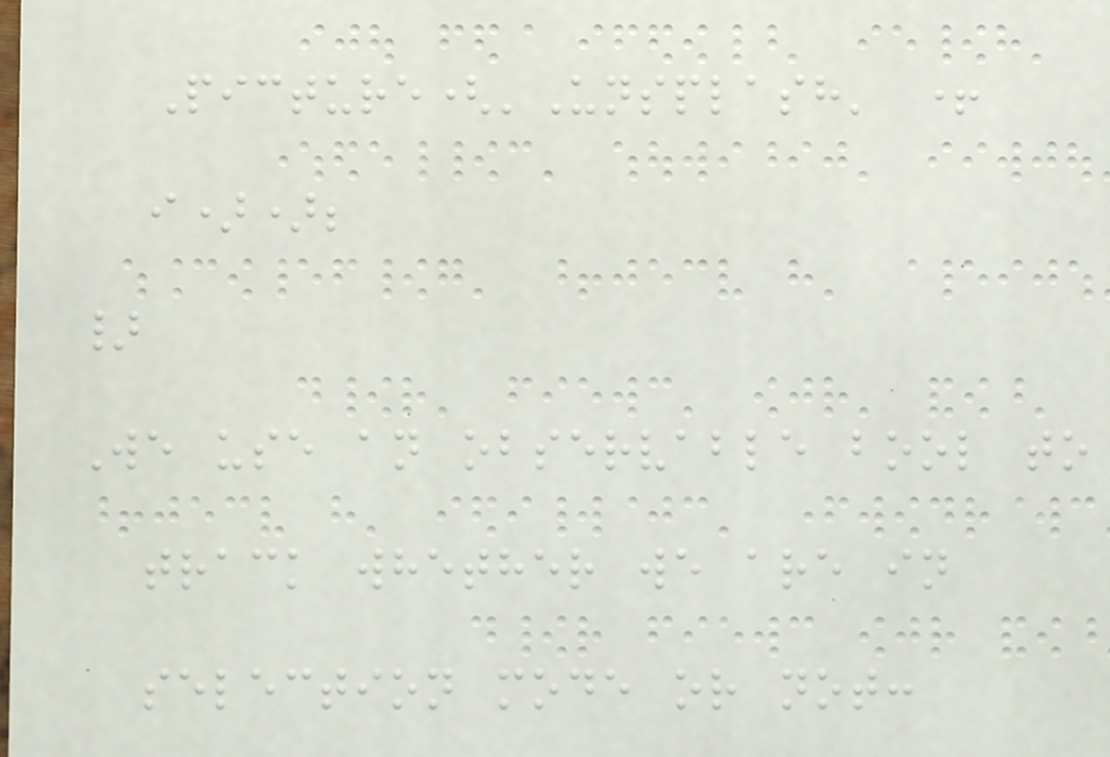Picture('Unsplash' +
i));
}
We use an observable bool to
track whether we are in
selection mode or not:
